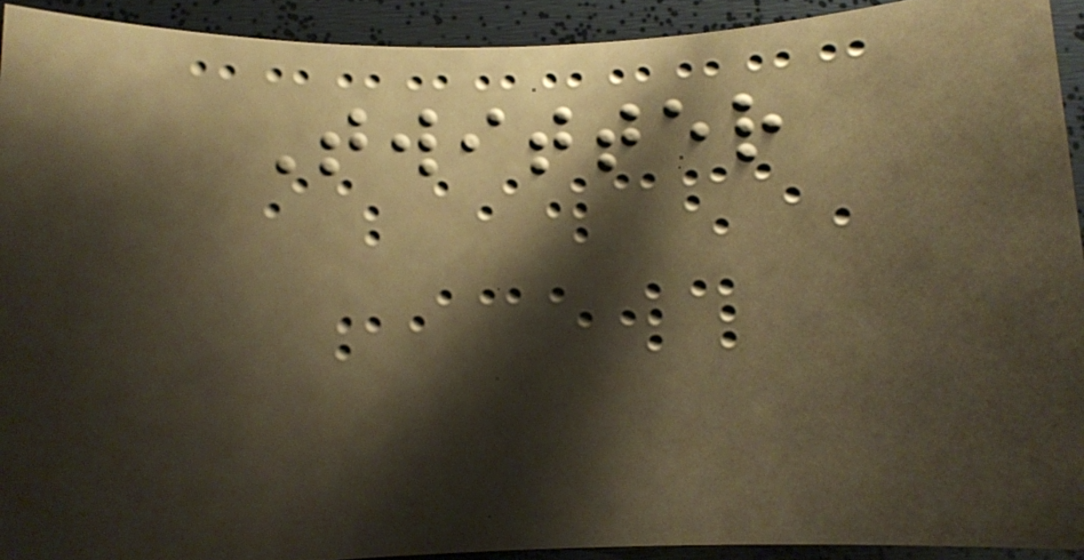Twitter
